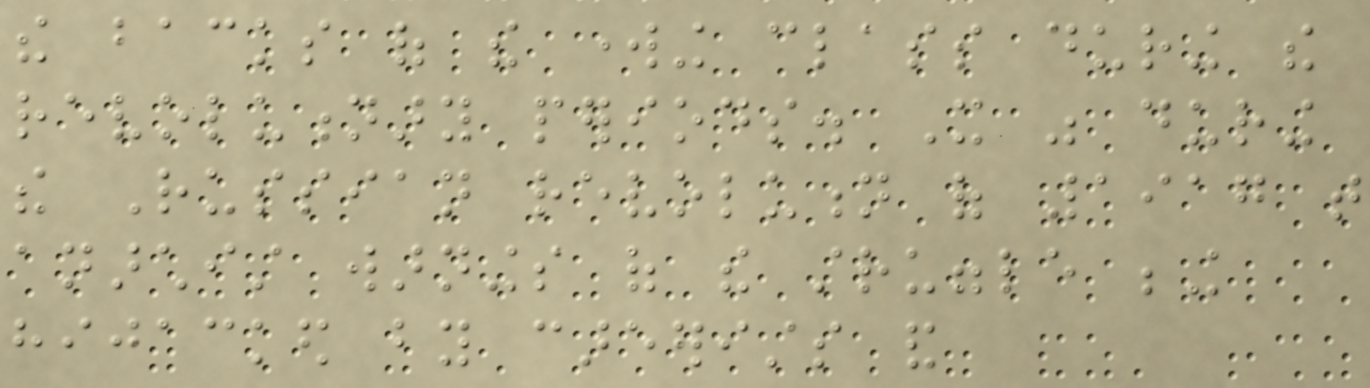the backs of the working class during the
revolutionary periods. It was during
the Russian revolution of 1917 that
anarchist warnings of the struggle being
hijacked by careerists and
